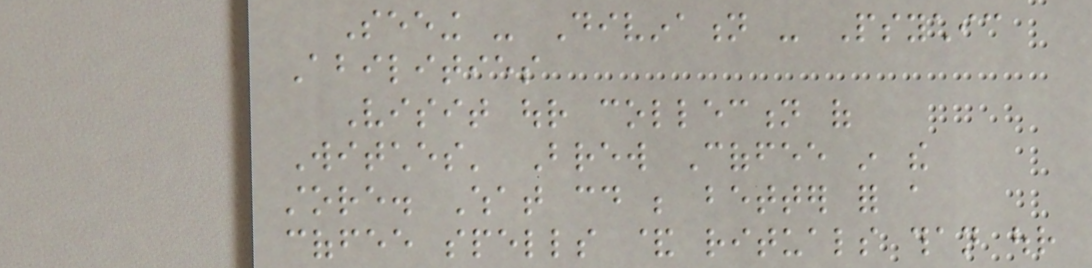Seeing - Divination - Psychic
Abilities
Visit our collection of
Witches' Brew Coffee in the
store. What could be better for a
coffee spells & rituals than our
